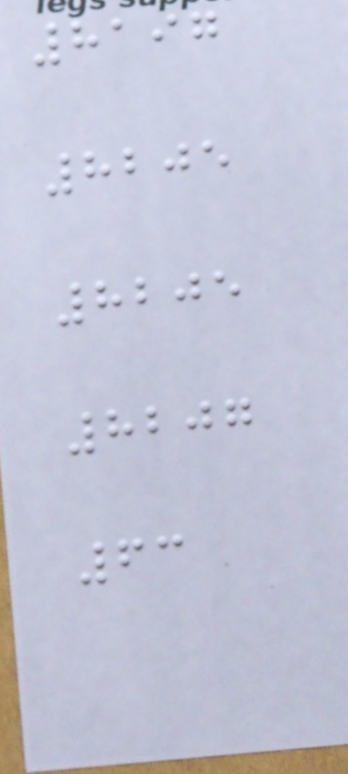8197
8205
8205
8207
63
